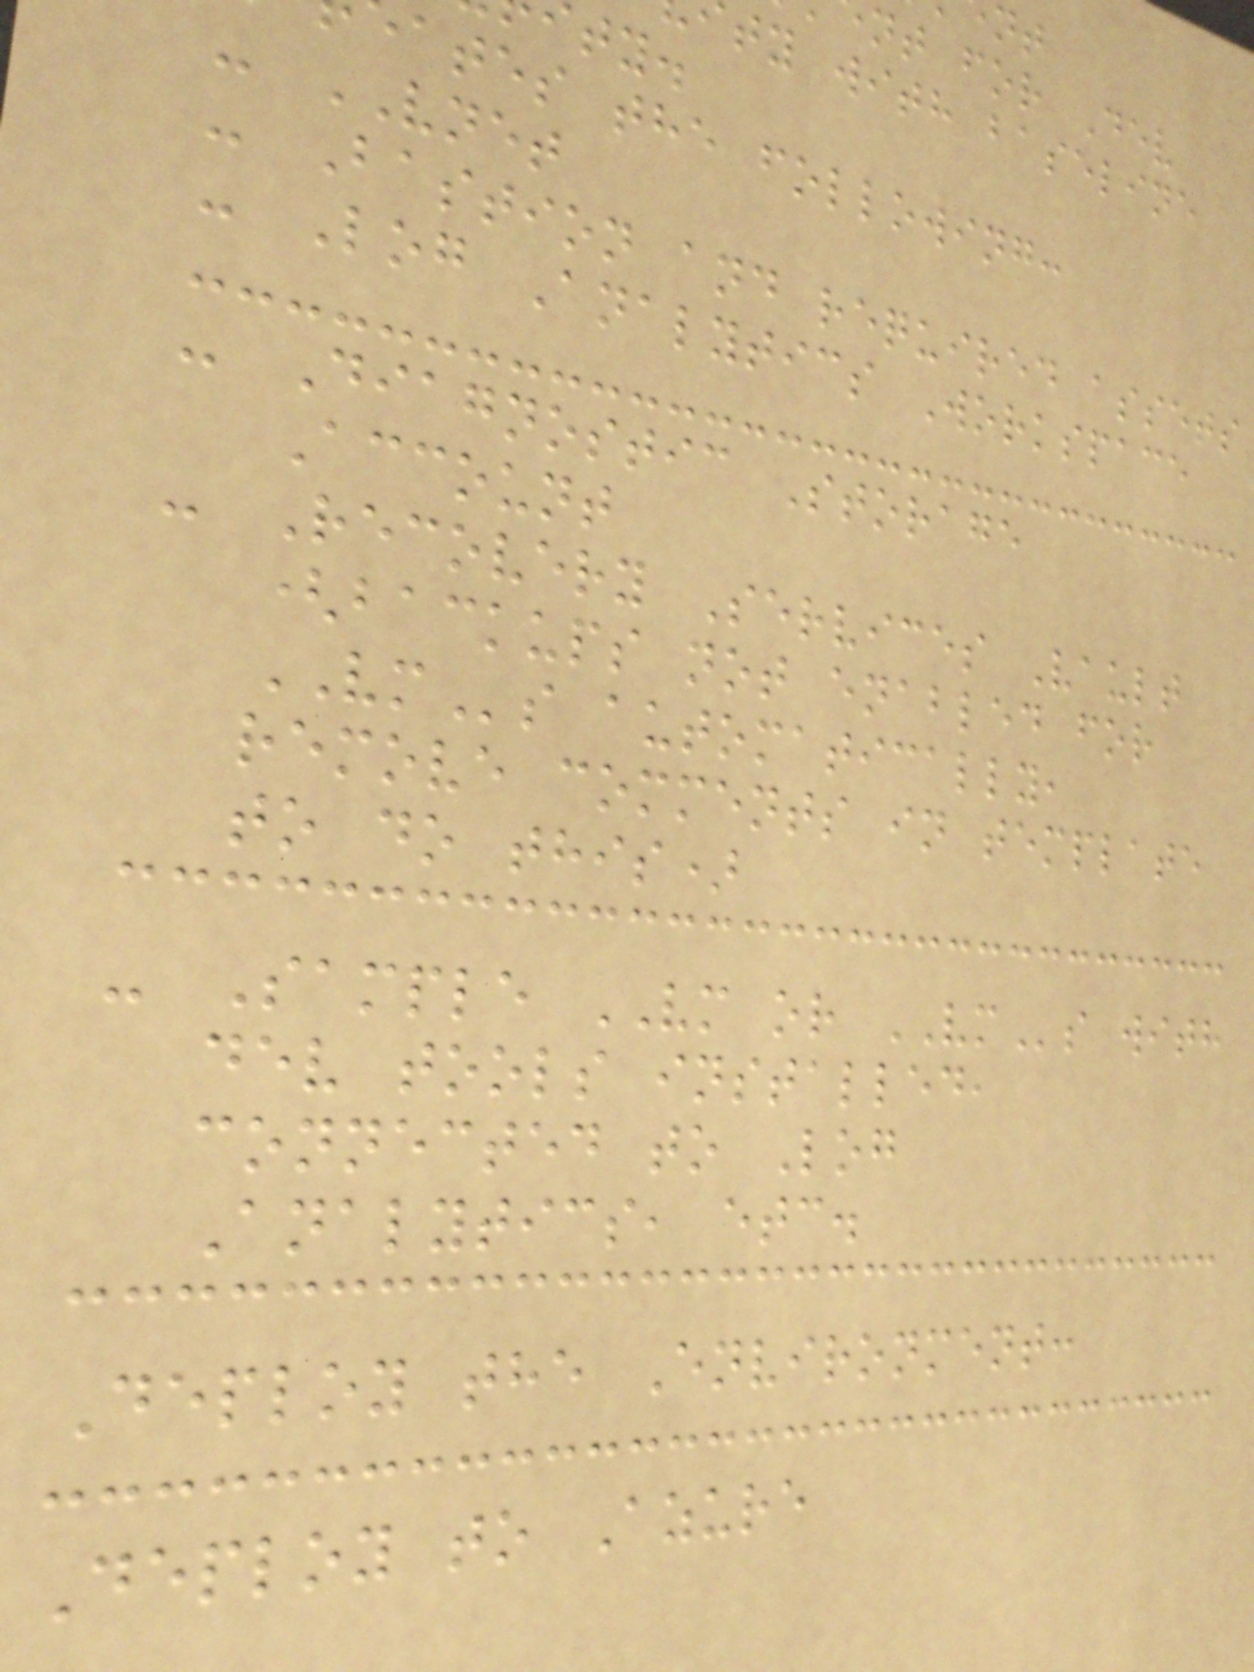nt for Dev
ty with baseline
ates the following:
- VNET
- Bastion and required assets
- Log Analytics Workspace
- Diagnostic Storage
Account
- Recovery Services Vault
(backups not enabled for
VMs automatically,
remove comments in template
to do this)
- Sample VM or VMs with
dev tools installed,
connected to Log
Analytics, etc.
Deploy the Environment:
Deploy to Azure
